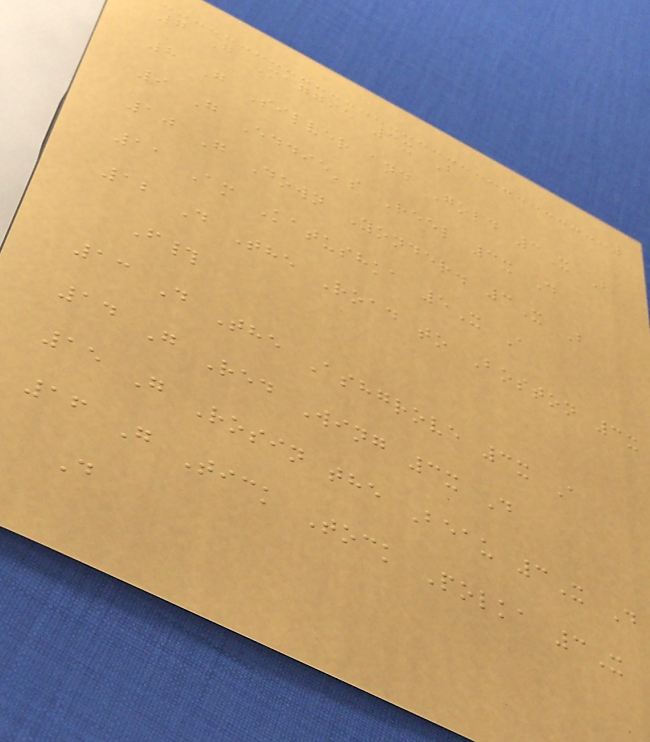7 G Maggie 3x B
8 G Silver and Gold 3X B
9 G Eddie's Reel 3x D
10 G Down Yonder. 3X B
11 Am Katushka 5X A
12 D The Road to Boston 3x
F#
13 D The Ashgrove 3x A
14 G Red Wing 3x D
15 G Rosin the Beau 3X D
16 G Tick Tock Polka 3X
D
